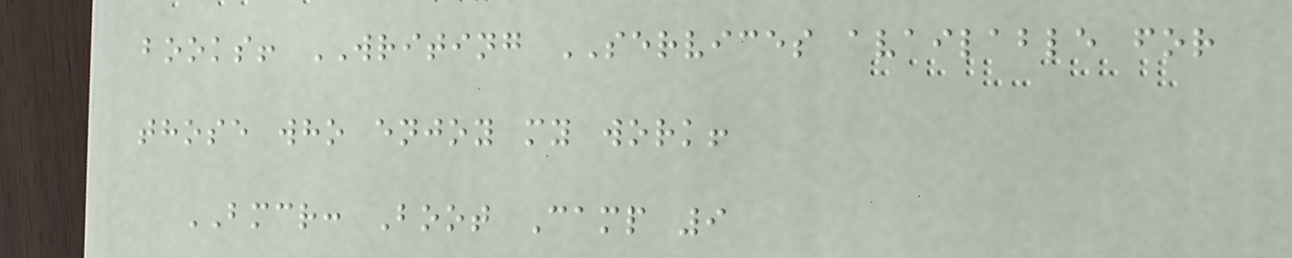books! WRITING SERVICES available for
those who enjoy my work!
BMCR: Boot Camp 9
